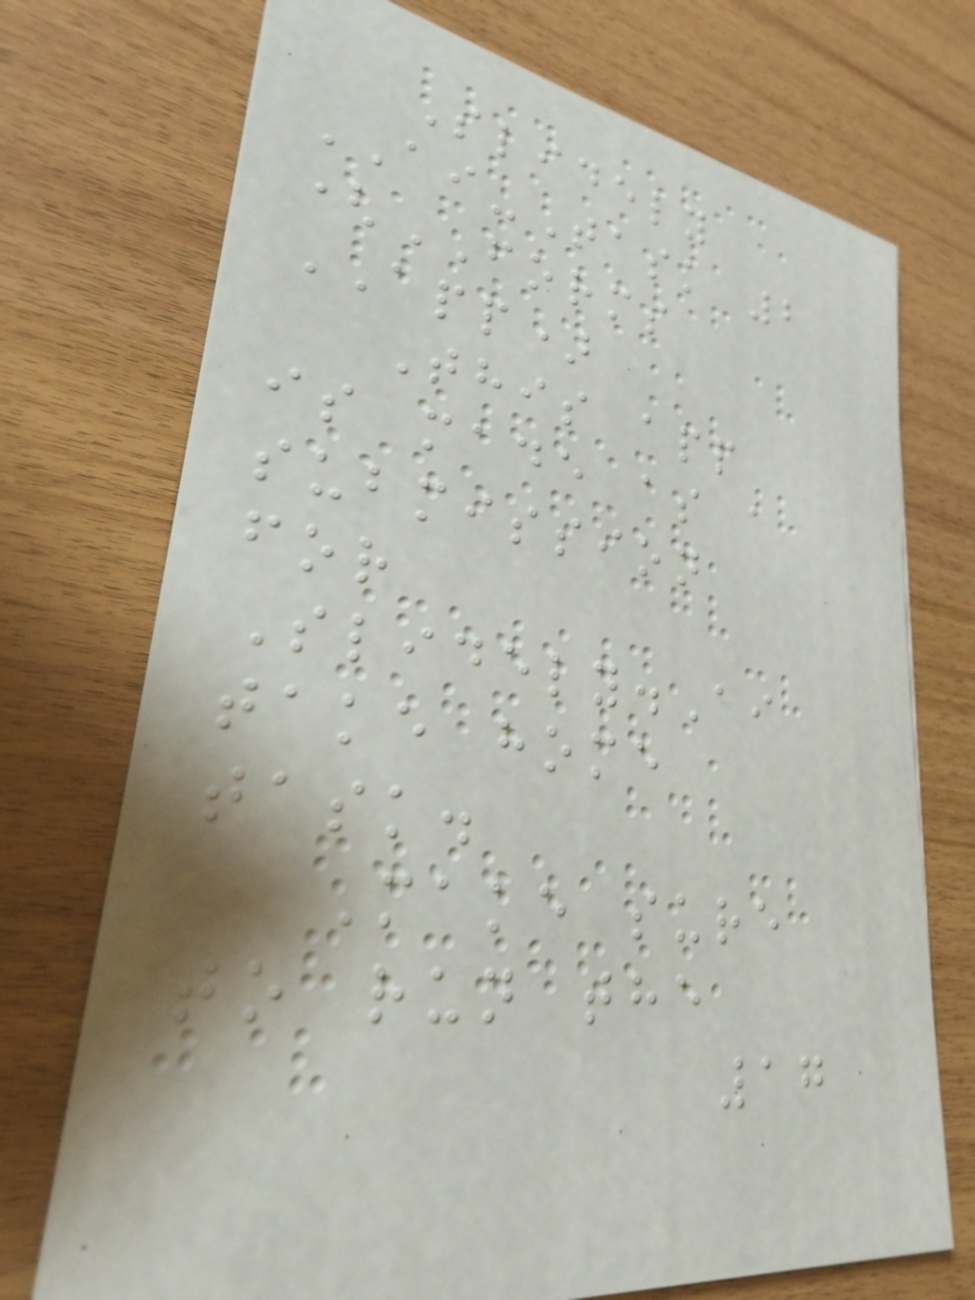Slidely
AI-Task 2
(FORMS
APP)
This app
is made as a
submission
for
Slidely.Ai
take home
task.
Make sure
to run the
17
